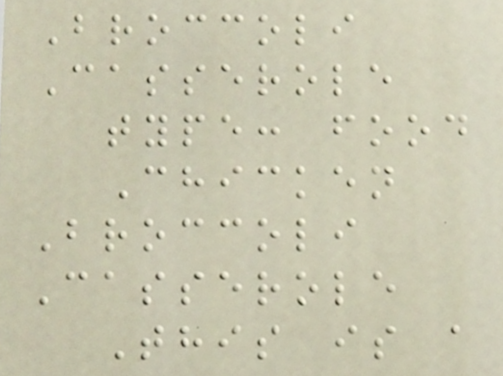Broccoli
Casserole
type: food
Chicken
Broccoli
Casserole
This is a
